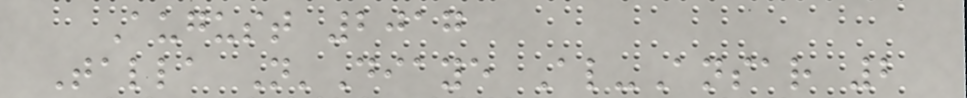August 2017
Talla N'Diaye Al-Ansar 2
